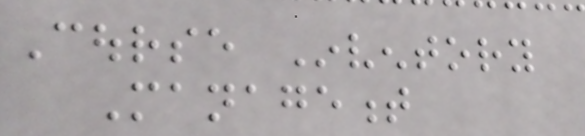Course Inventory
Management
